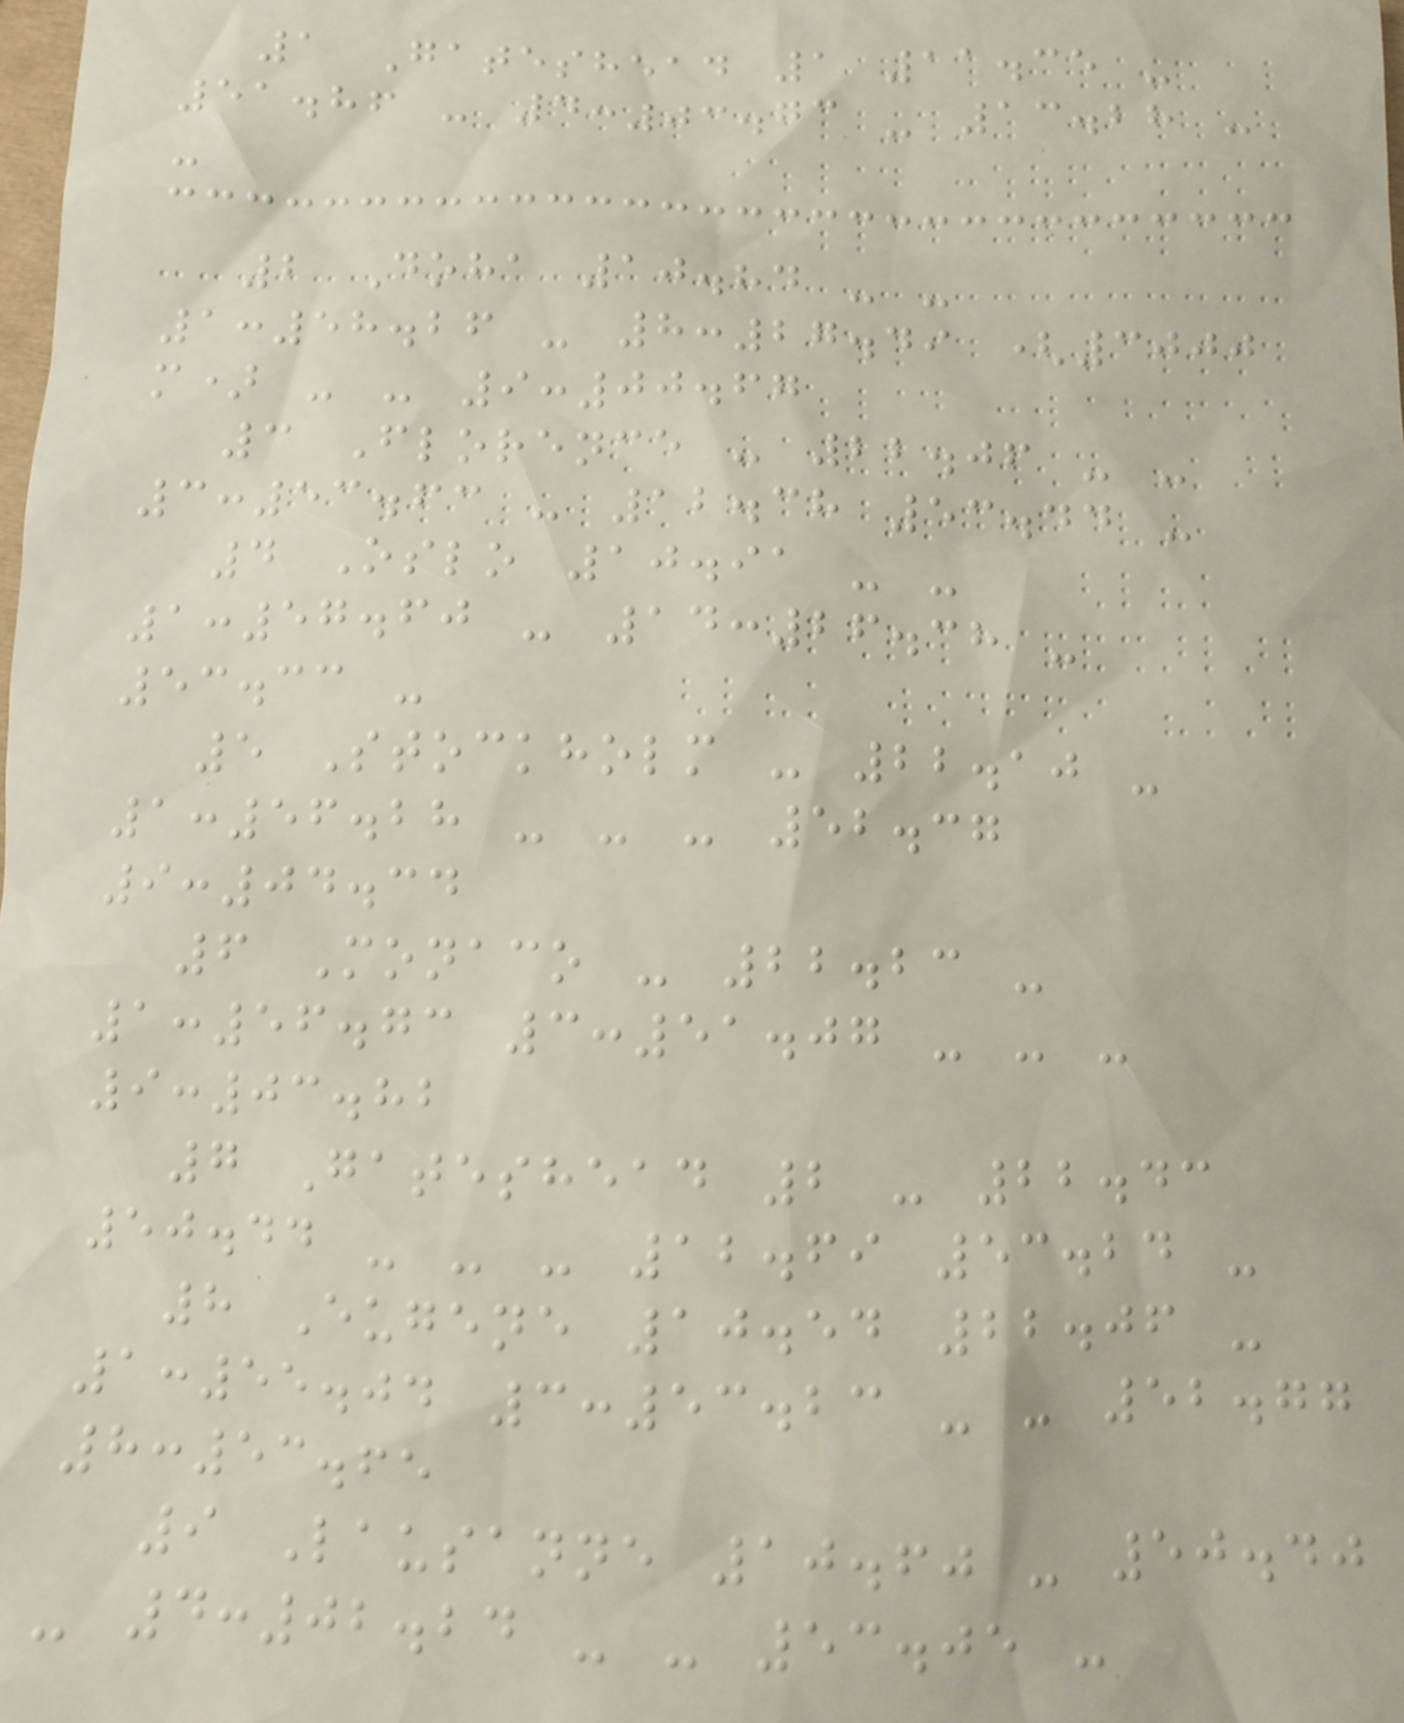1 Gateshead 1 11.35 -
51.86 - 4:03.73 - 13.28 -
-
2 Doha 10.84 - -
1:58.26 - 8:27.49 (3000
m) - - 9:00.67
3 Florence - 22.06 - -
3:53.63 - 12.38 53.44 -
4 Oslo 10.91 - -
1:57.60 - 14:26.38 -
53.33 -
5 Stockholm - 22.10 -
1:56.28 - - - 52.37
9:04.34
6 Monaco - 22.23 -
1:56.73 3:51.07 - - -
9:03.82
7 Gateshead 2 - 22.43
50.44 - - - 12.69 53.24 -
8 Eugene 10.54 22.06 -
1:55.04 3:53.23 - - 52.77
8:53.65
9 Lausanne 10.60 - 50.40
- 4:02.24 - - 53.05 -
